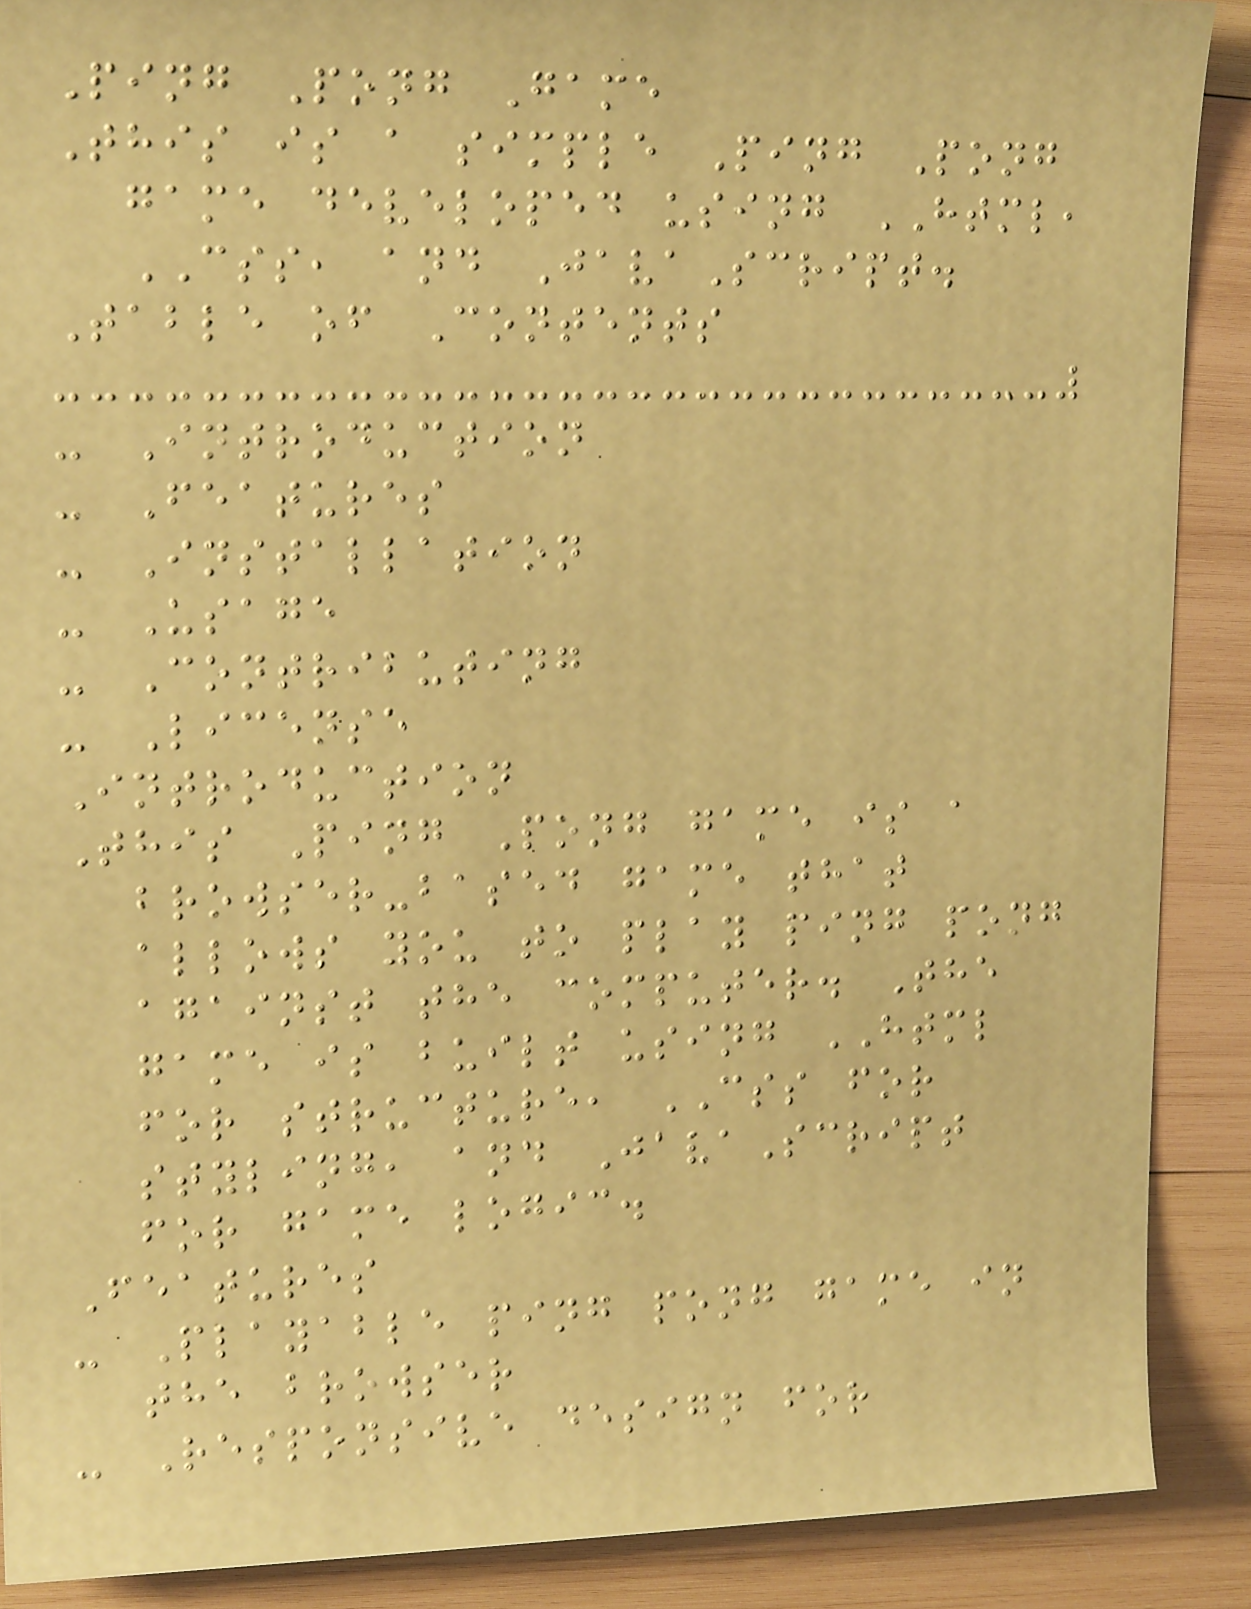Ping Pong Game
This is a simple Ping Pong
game developed using HTML,
CSS, and JavaScript.
Table of Contents
- Introduction
- Features
- Installation
- Usage
- Contributing
- License
Introduction
This Ping Pong game is a
browser-based game that
allows you to play ping pong
against the computer. The
game is built using HTML
for structure, CSS for
styling, and JavaScript
for game logic.
Features
- Playable ping pong game in
the browser
- Responsive design for
